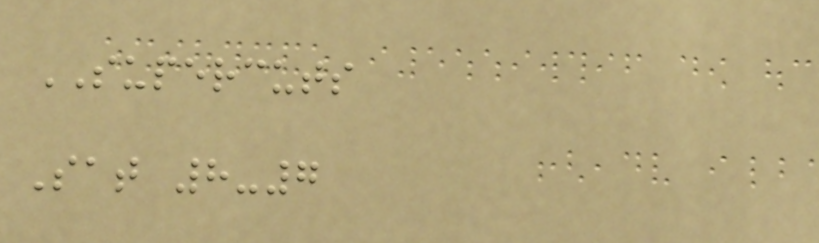SUPERCUTS
Sat 8-7
